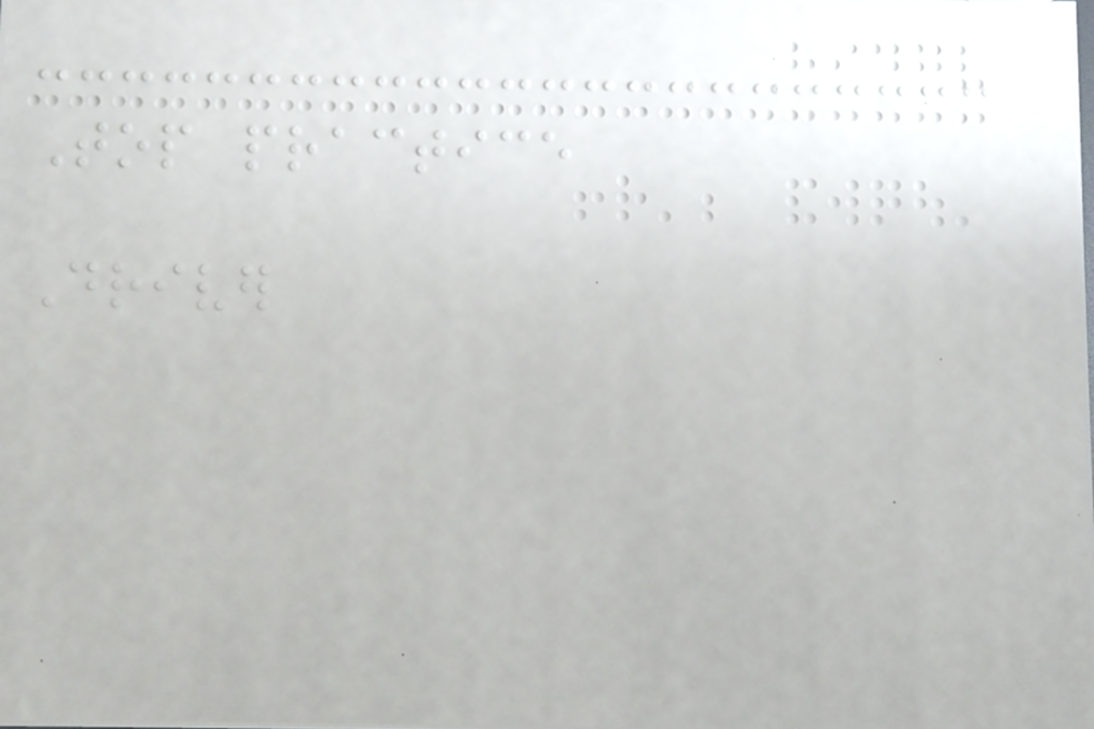Top practice
Driver
